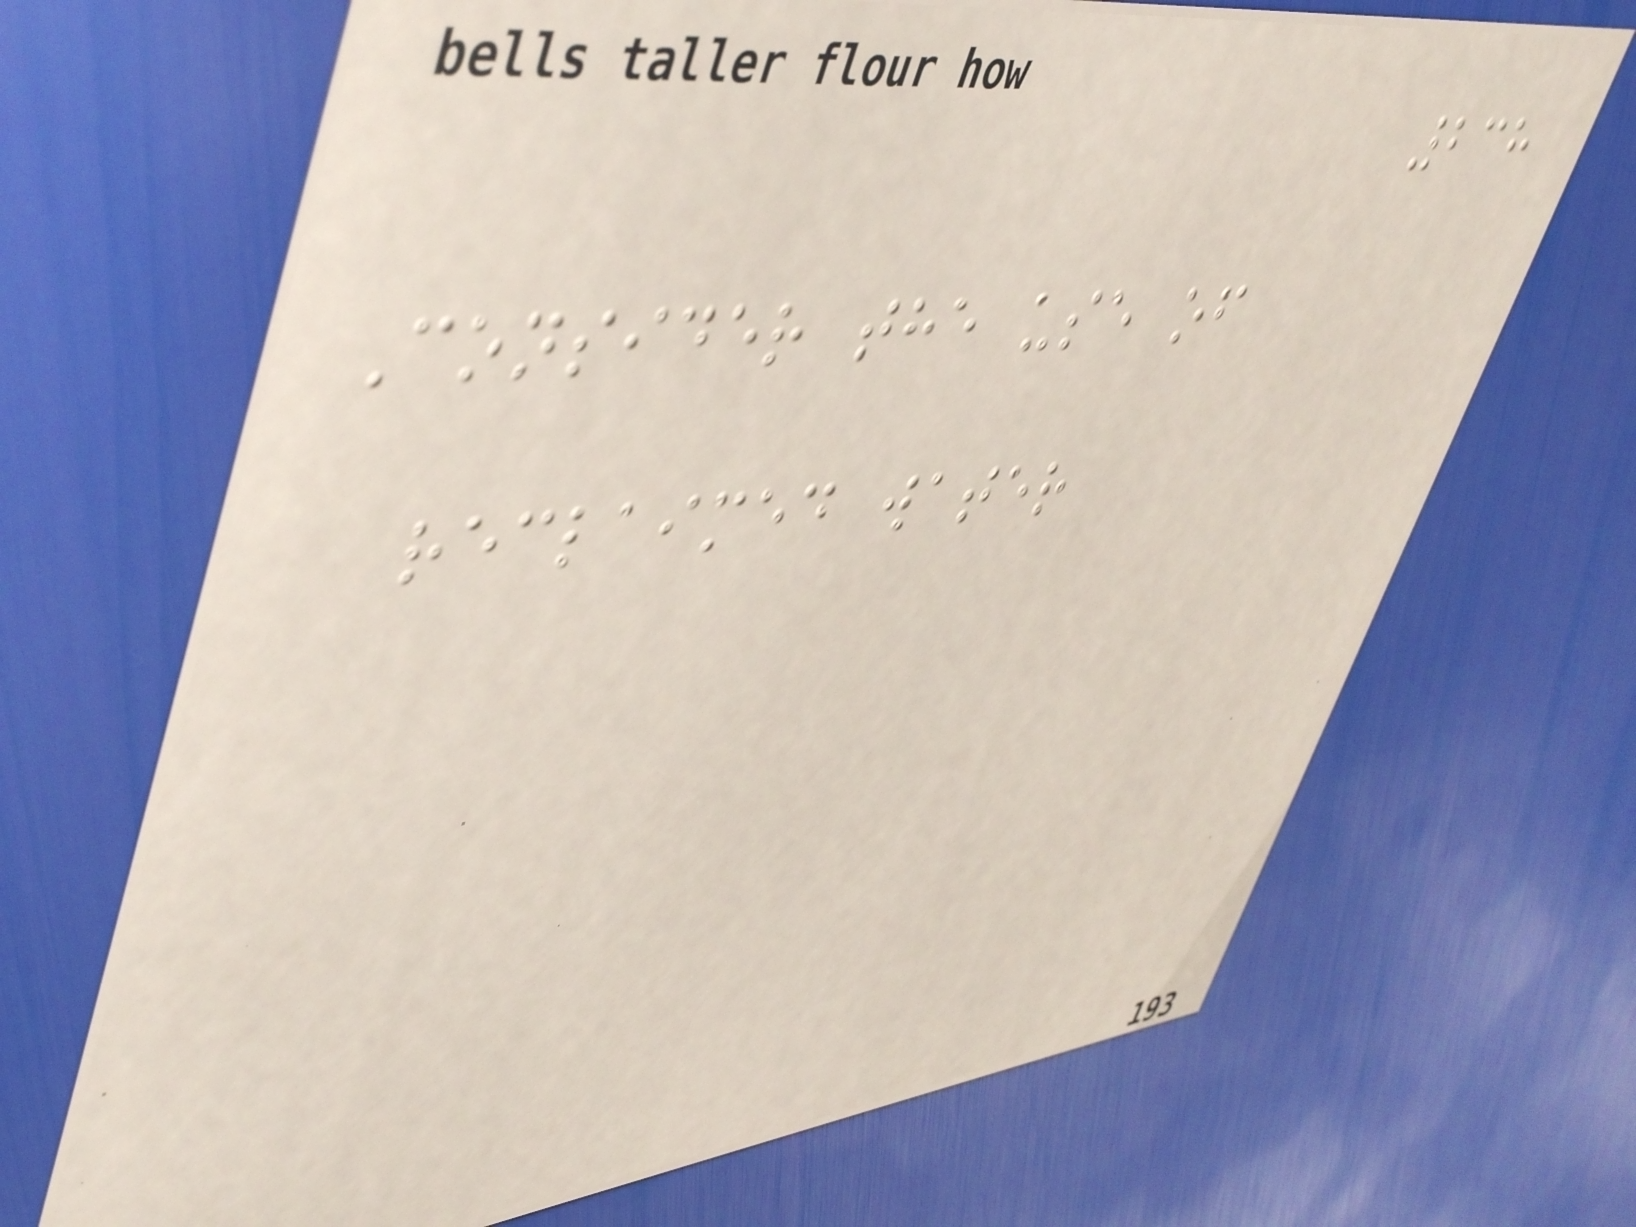238
Consider the use of
reclaimed water
